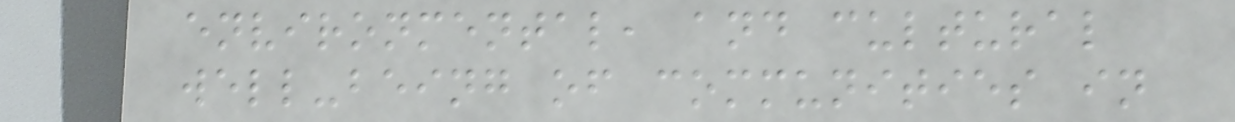environmental, and cultural
well-being of communities in
